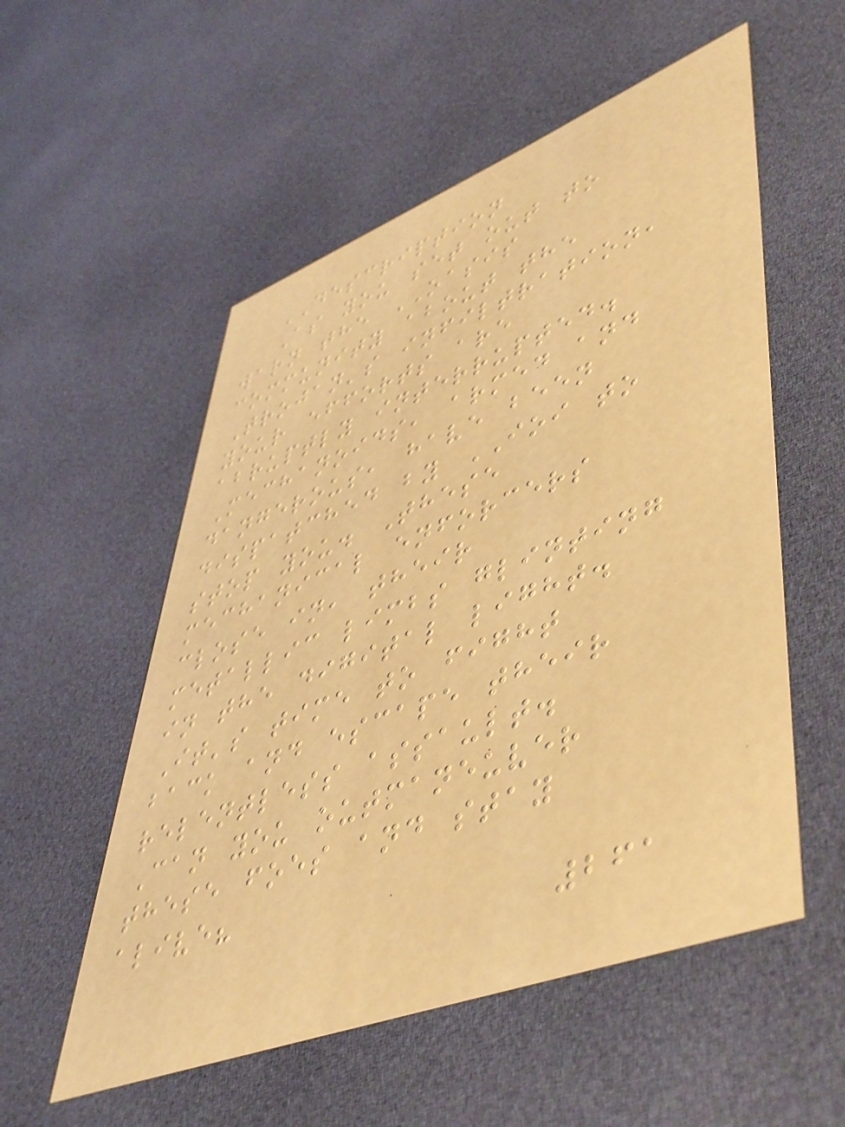DESCRIPTION
As you set out to
warn the OASIS
community about the
Trojan's infiltration,
your efforts are
abruptly interrupted.
Mechanoids, armed and
dangerous, have been
dispatched by IOI to
stop you. These
mechanical enforcers
close in, their
metallic limbs glinting
in the digital light.
It's time to fight
back and escape their
relentless assault.
Can you outmaneuver
these foes and stay
alive?
261
